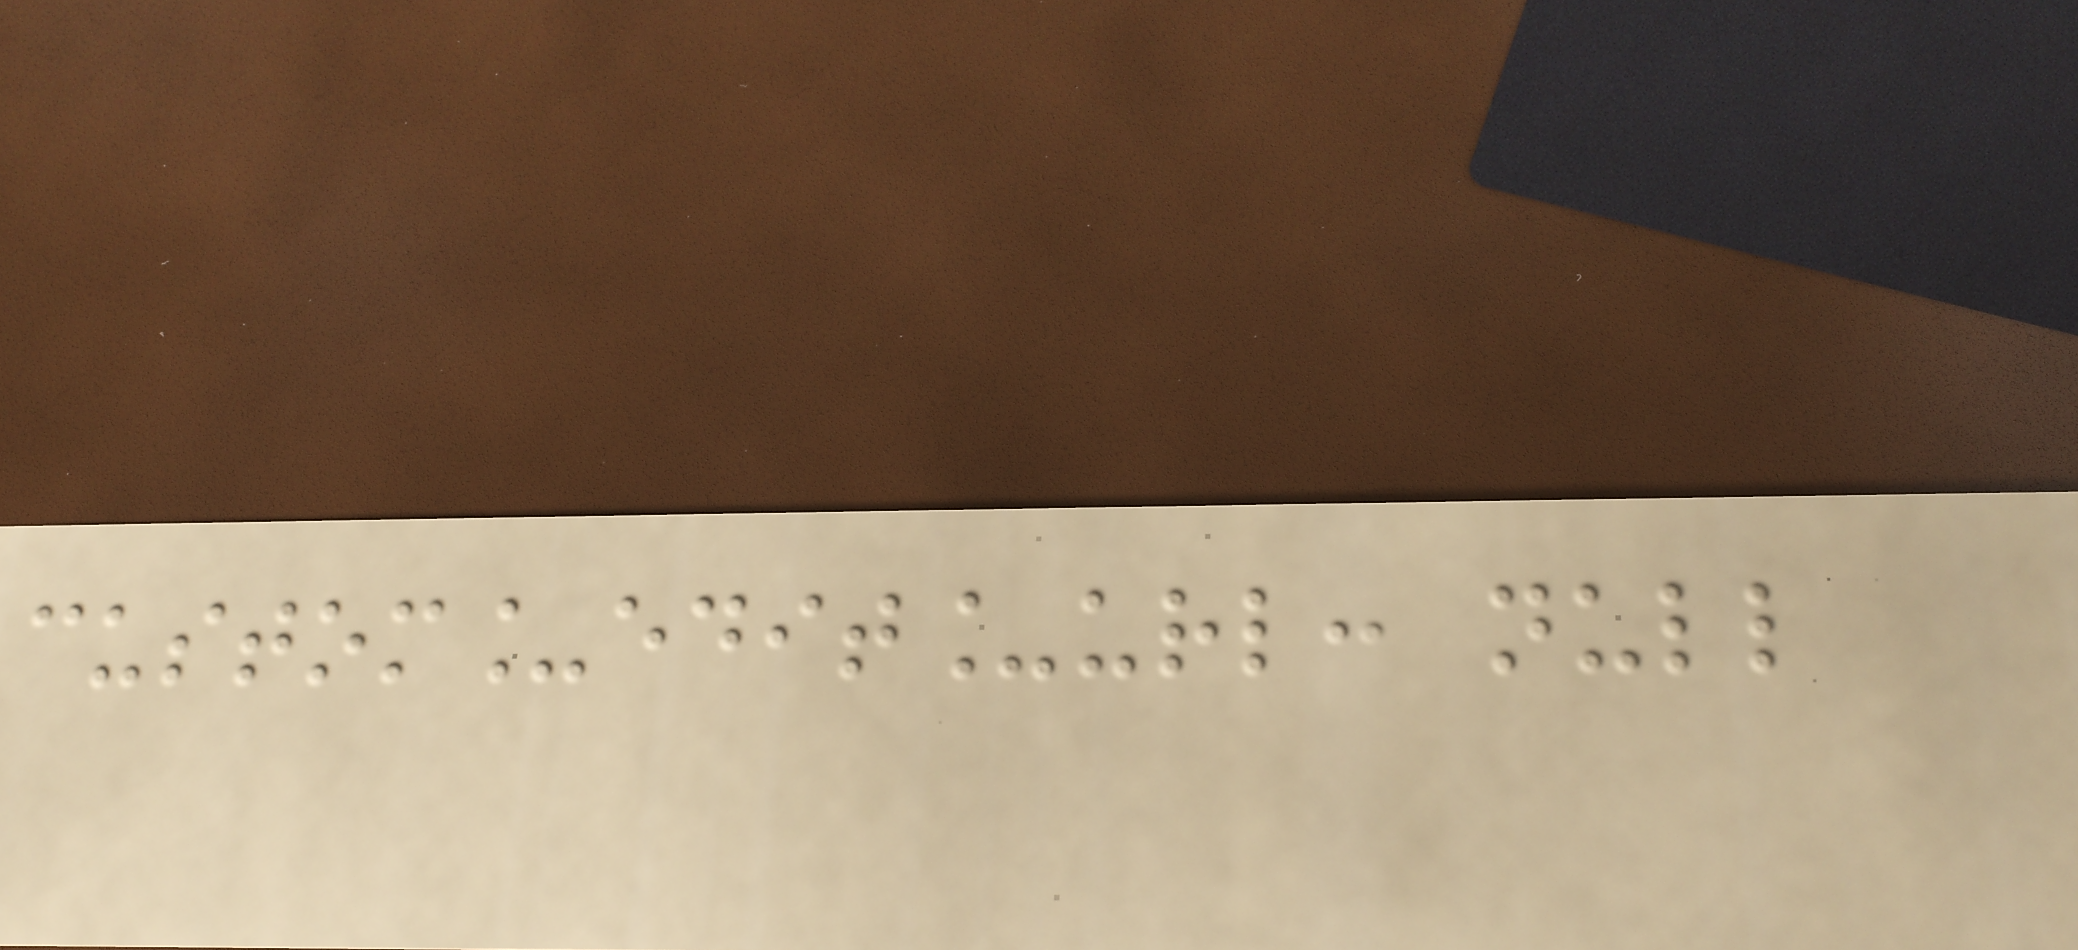custom_edit_url: null
